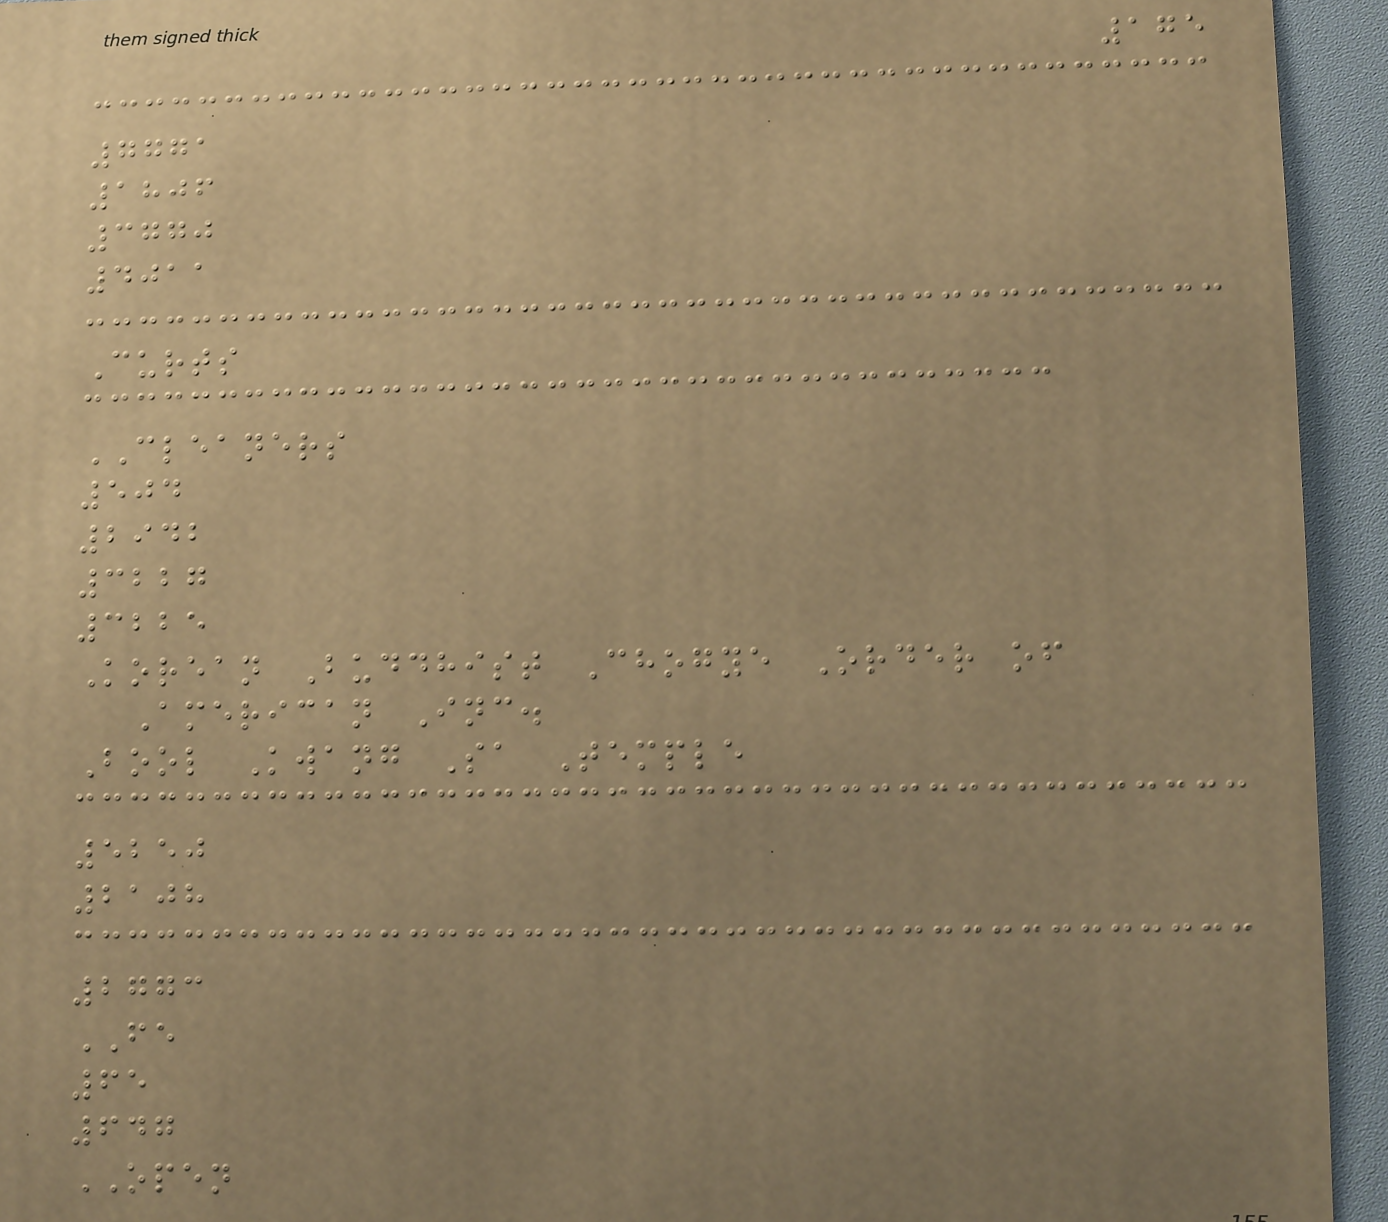175
7771
1806
3770
4011
Curts
CLEANERS
504
2942
3227
3225
Korean Buddhist Chogye Order of
American Inc.
Bool Kwang Sa Temple
5250
2108
2773
FE
65
647
OPEN
